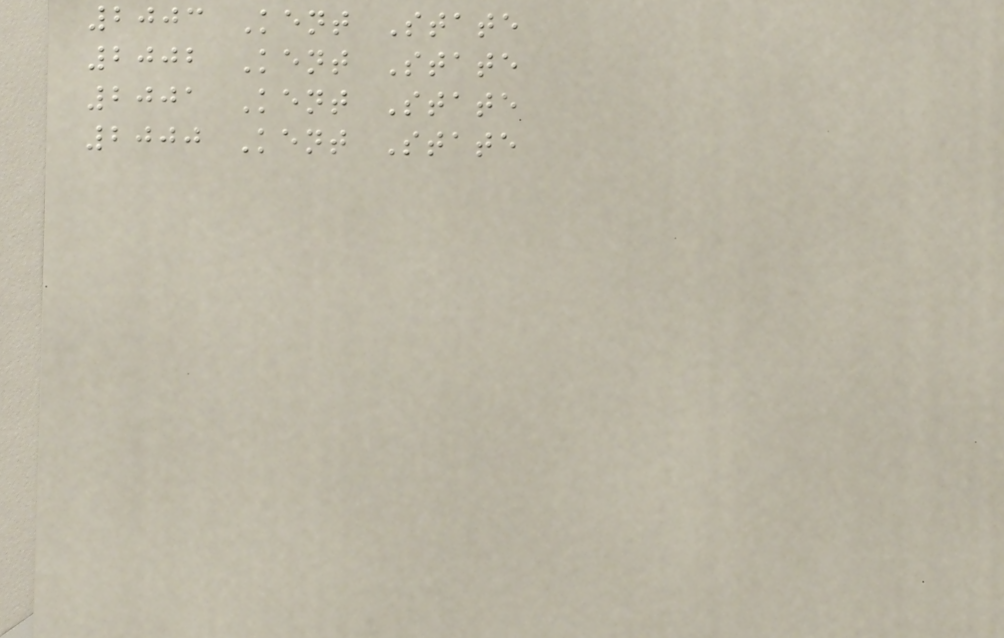2003 Kent State
2002 Kent State
2001 Kent State
2000 Kent State
